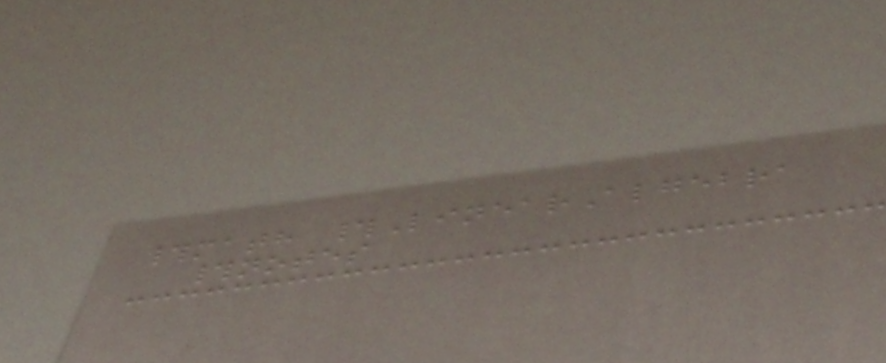#math #LinearAlgebra
#notes
